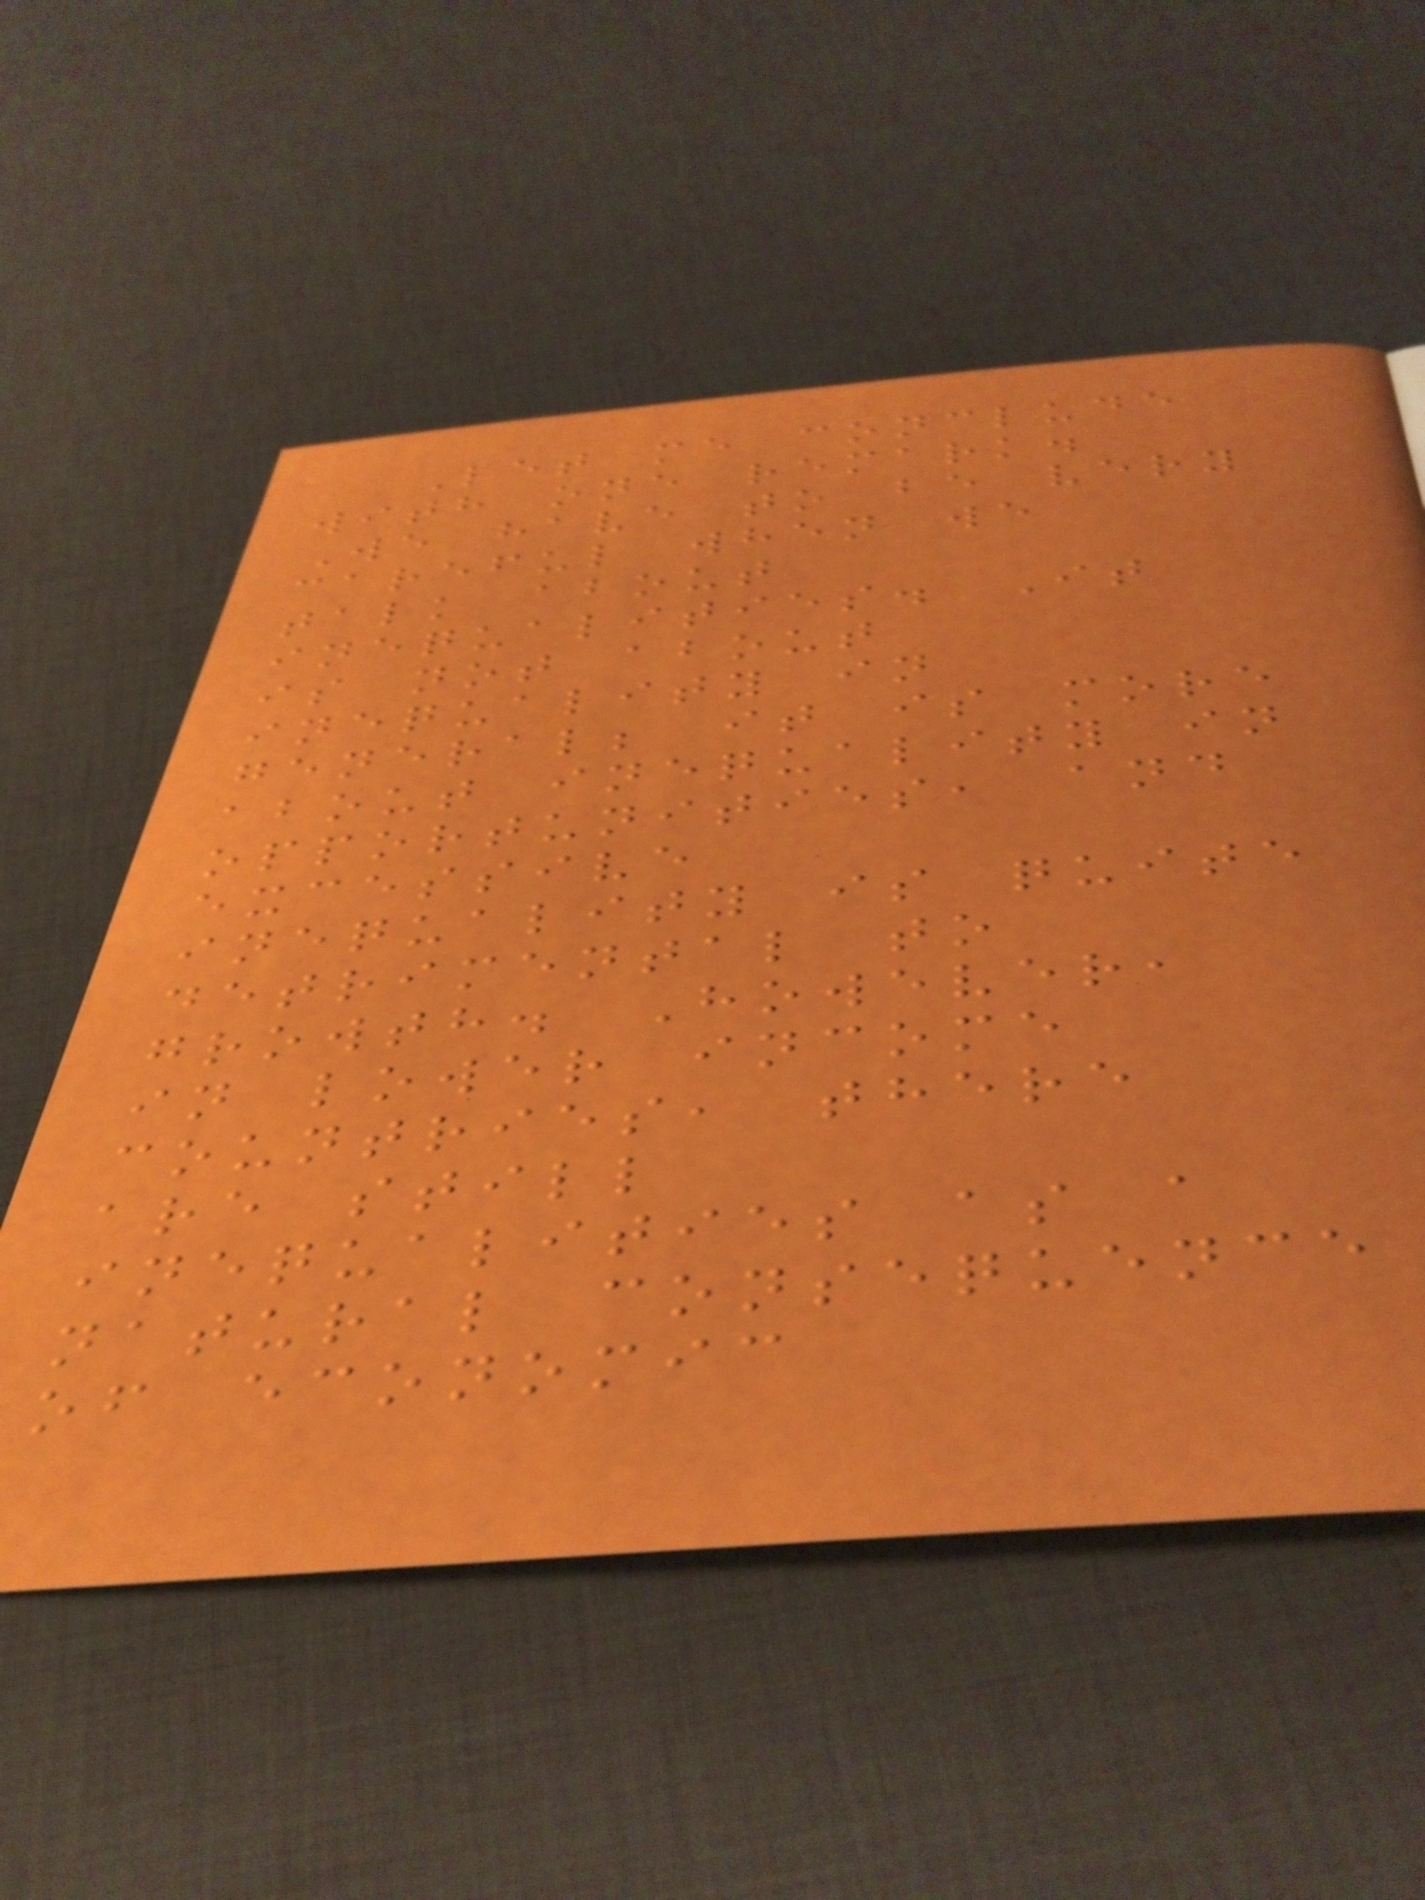Let me conclude
with one remark.
We have to be very
careful when we
talk about
inequalities. It
is not about
inequality in
general; it is more
about inequality in
opportunities, and
excessive
inequality is quite
detrimental to
growth. However,
in lower income
countries, there
are still
inequalities as a
natural consequence
of economic
